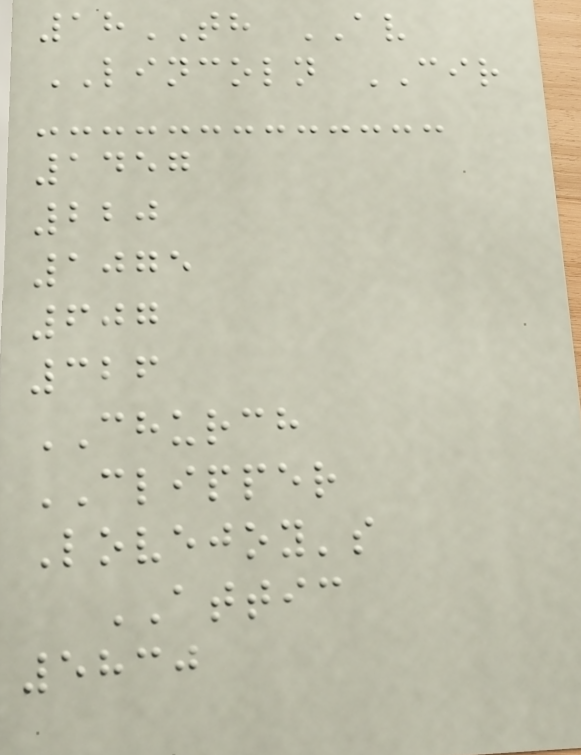18TH AV
LINCOLN CIR
1457
220
1075
607
326
CHURCH
CLIPPER
Lovejoy's
ATTIC
5830
